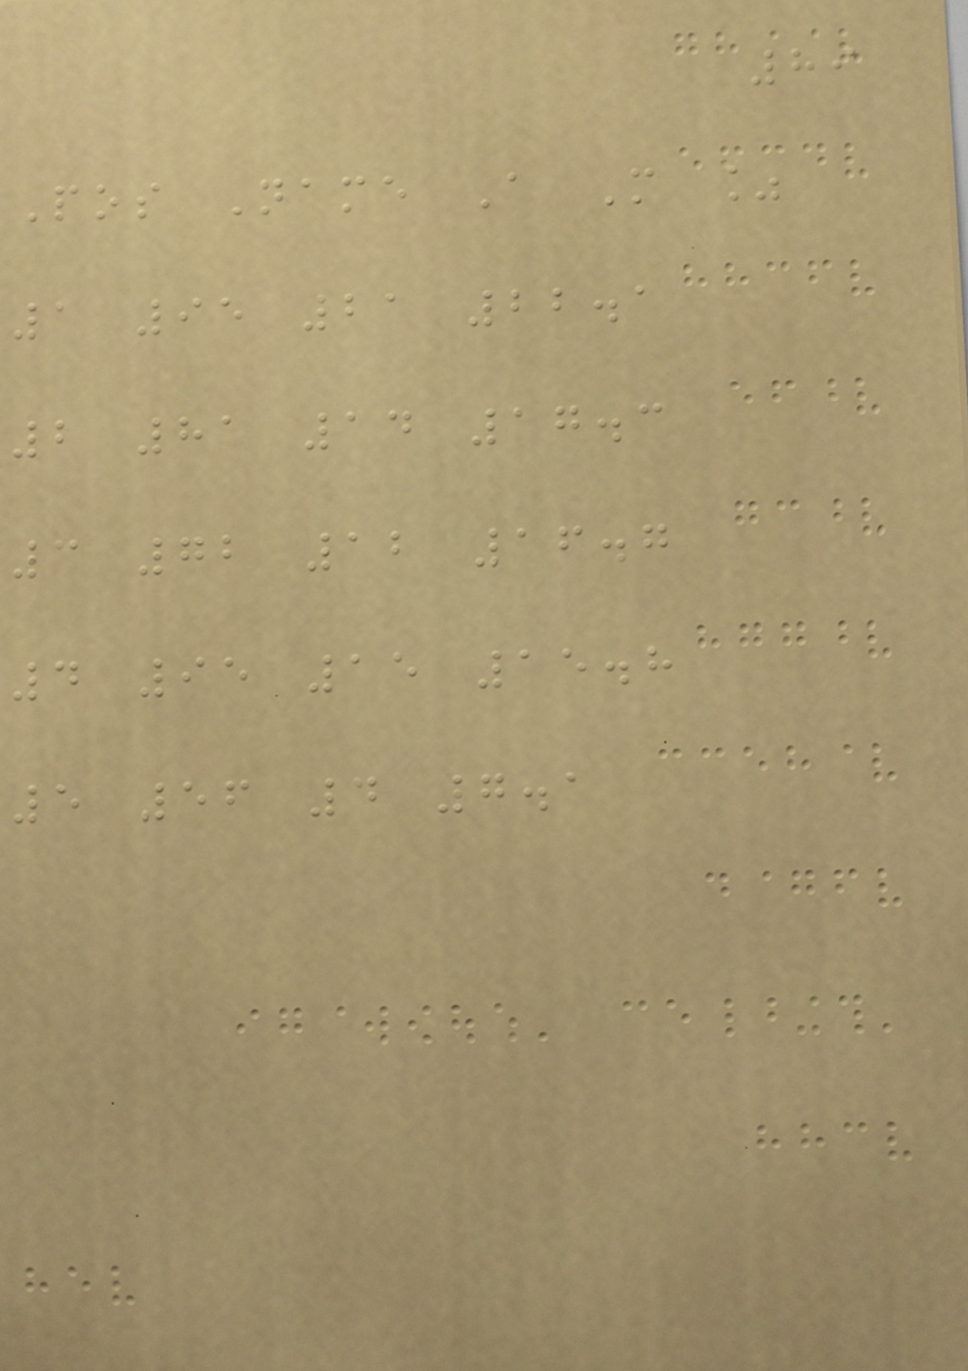89
Pos Name A M %
1 95 21 22.1
2 81 14 17.3
3 72 12 16.7
4 95 15 15.8
5 56 4 7.1
